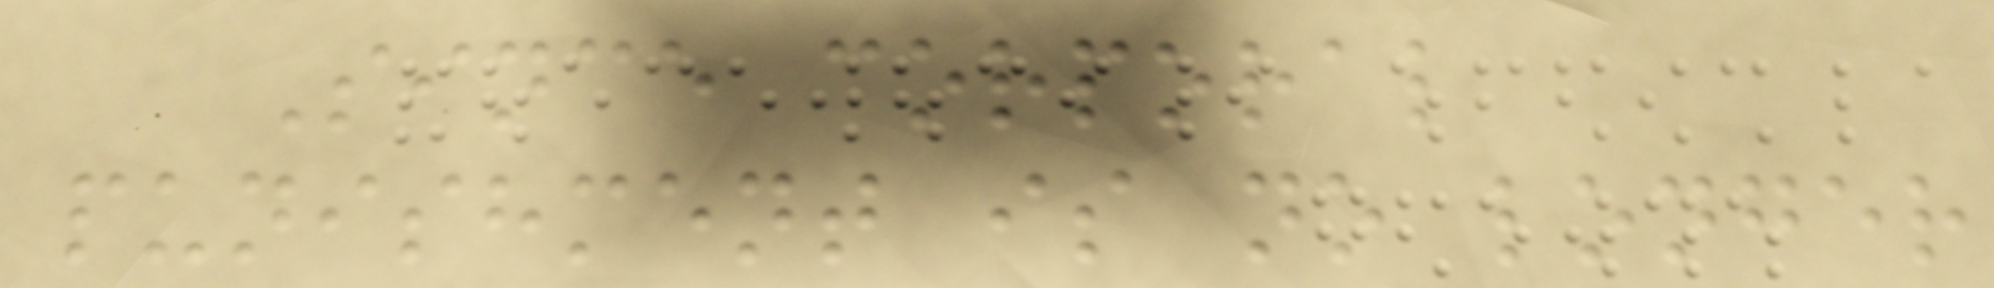Since corporal
punishment is no longer
